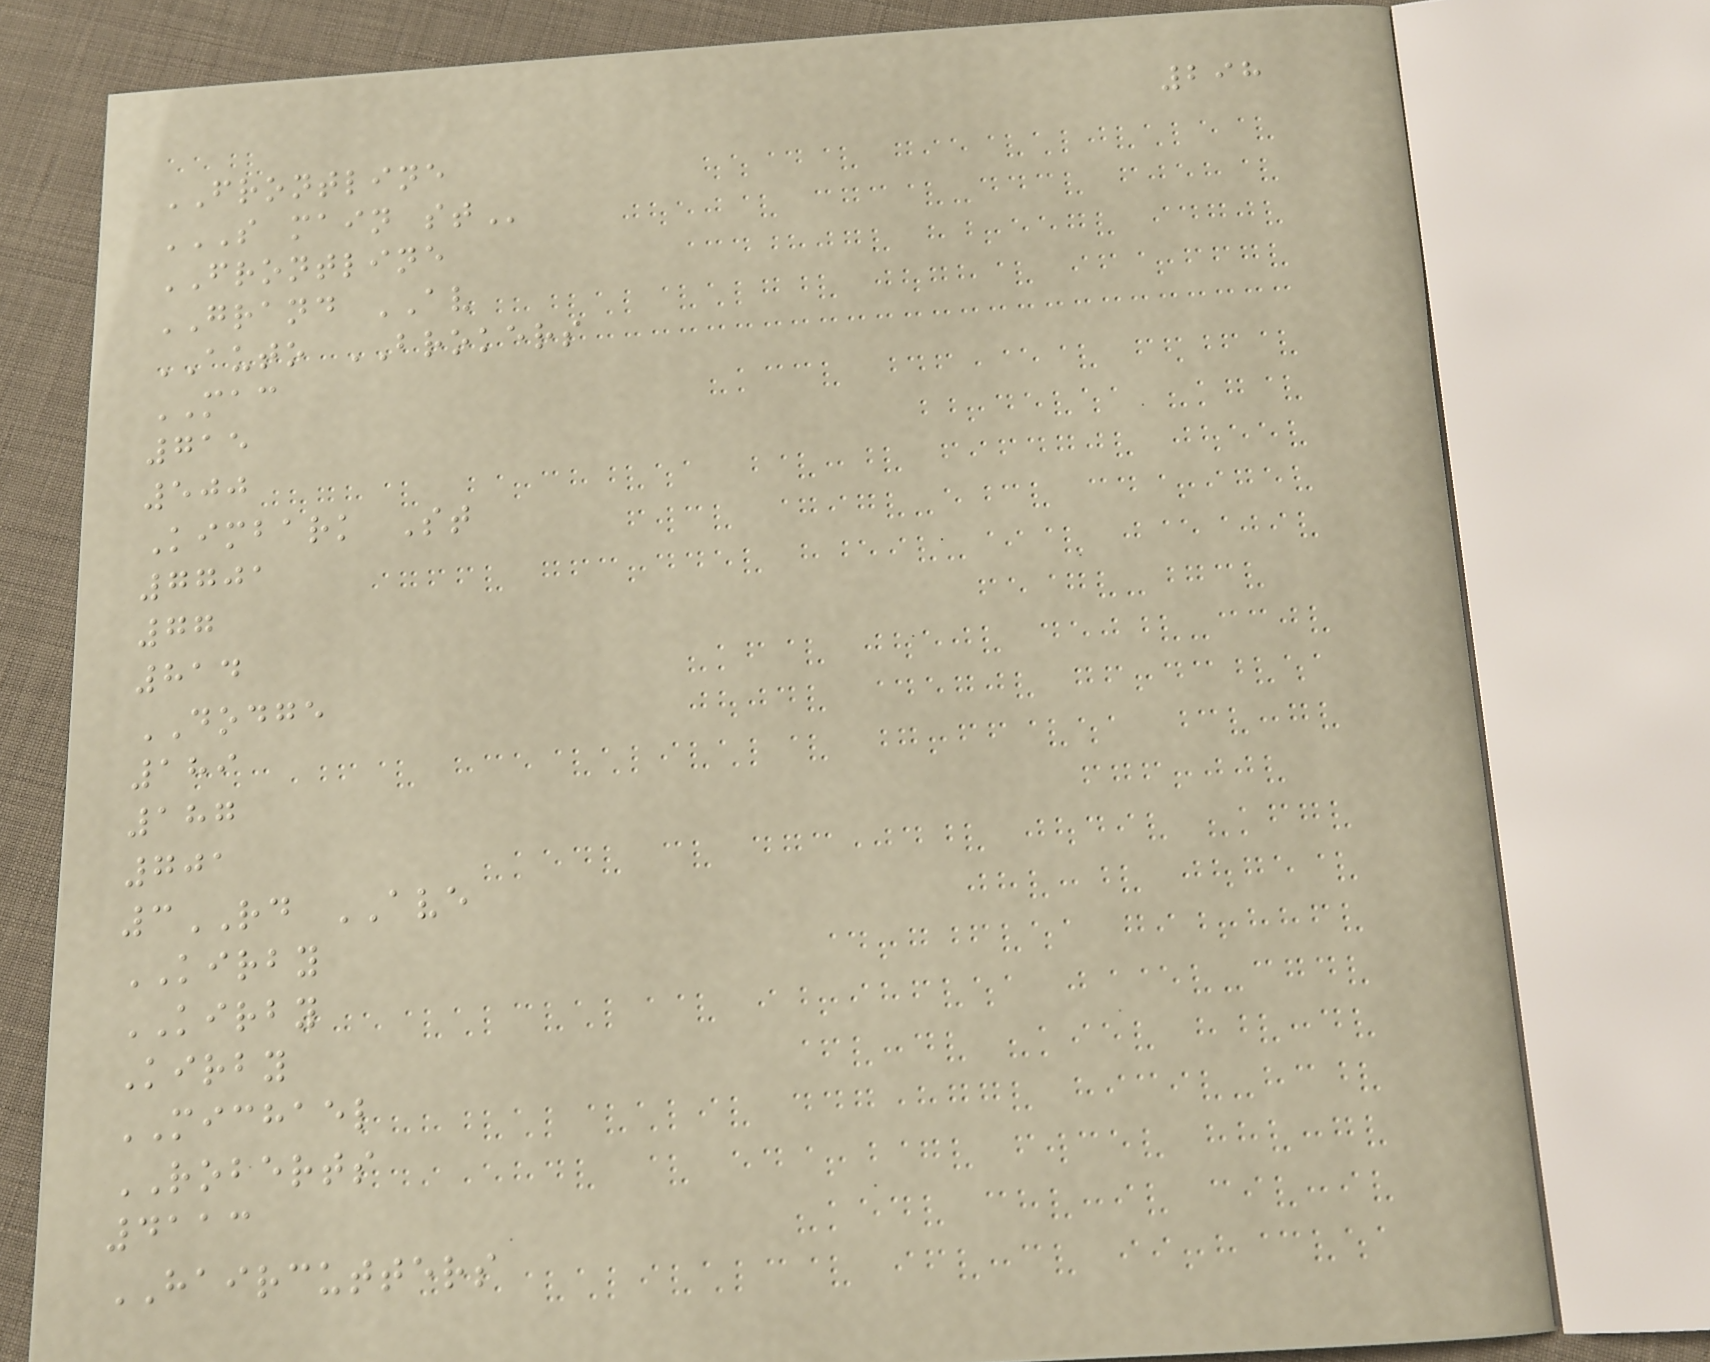298
FRONTLINE
S MAIN ST
FRONTLINE
GRAND AV
AUTO BROKERS
MAC
715
500
Kimbark St
7701
77
814
DODGE
189
187
701
3RD AVE
KIRBY
KIRBY
Kirby
MICHAEL
ROBERTS
4113
HAIRCUTTERS
